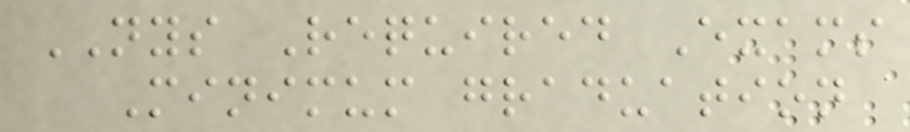NYS Required Exams
Minimum graduation
